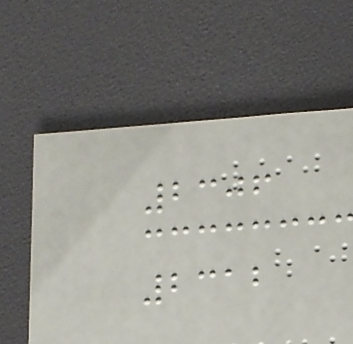2306
2312
